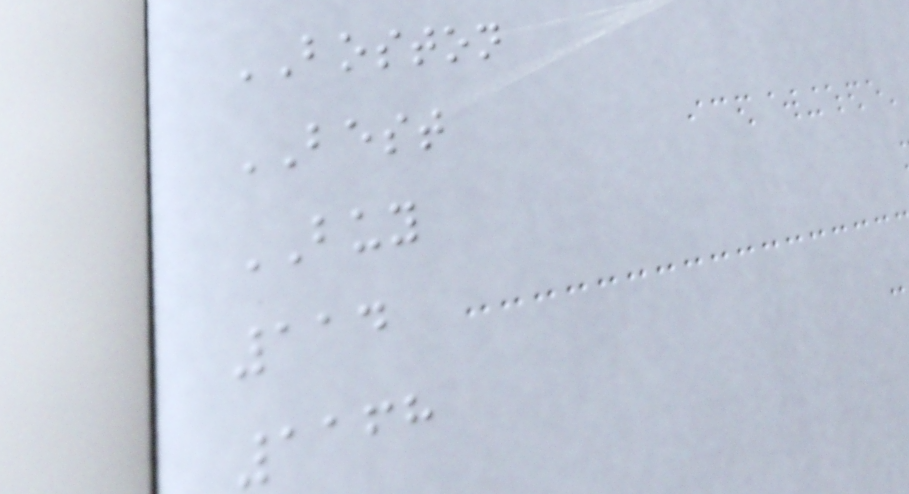BOSTON
BEST
BUY
114
1168
